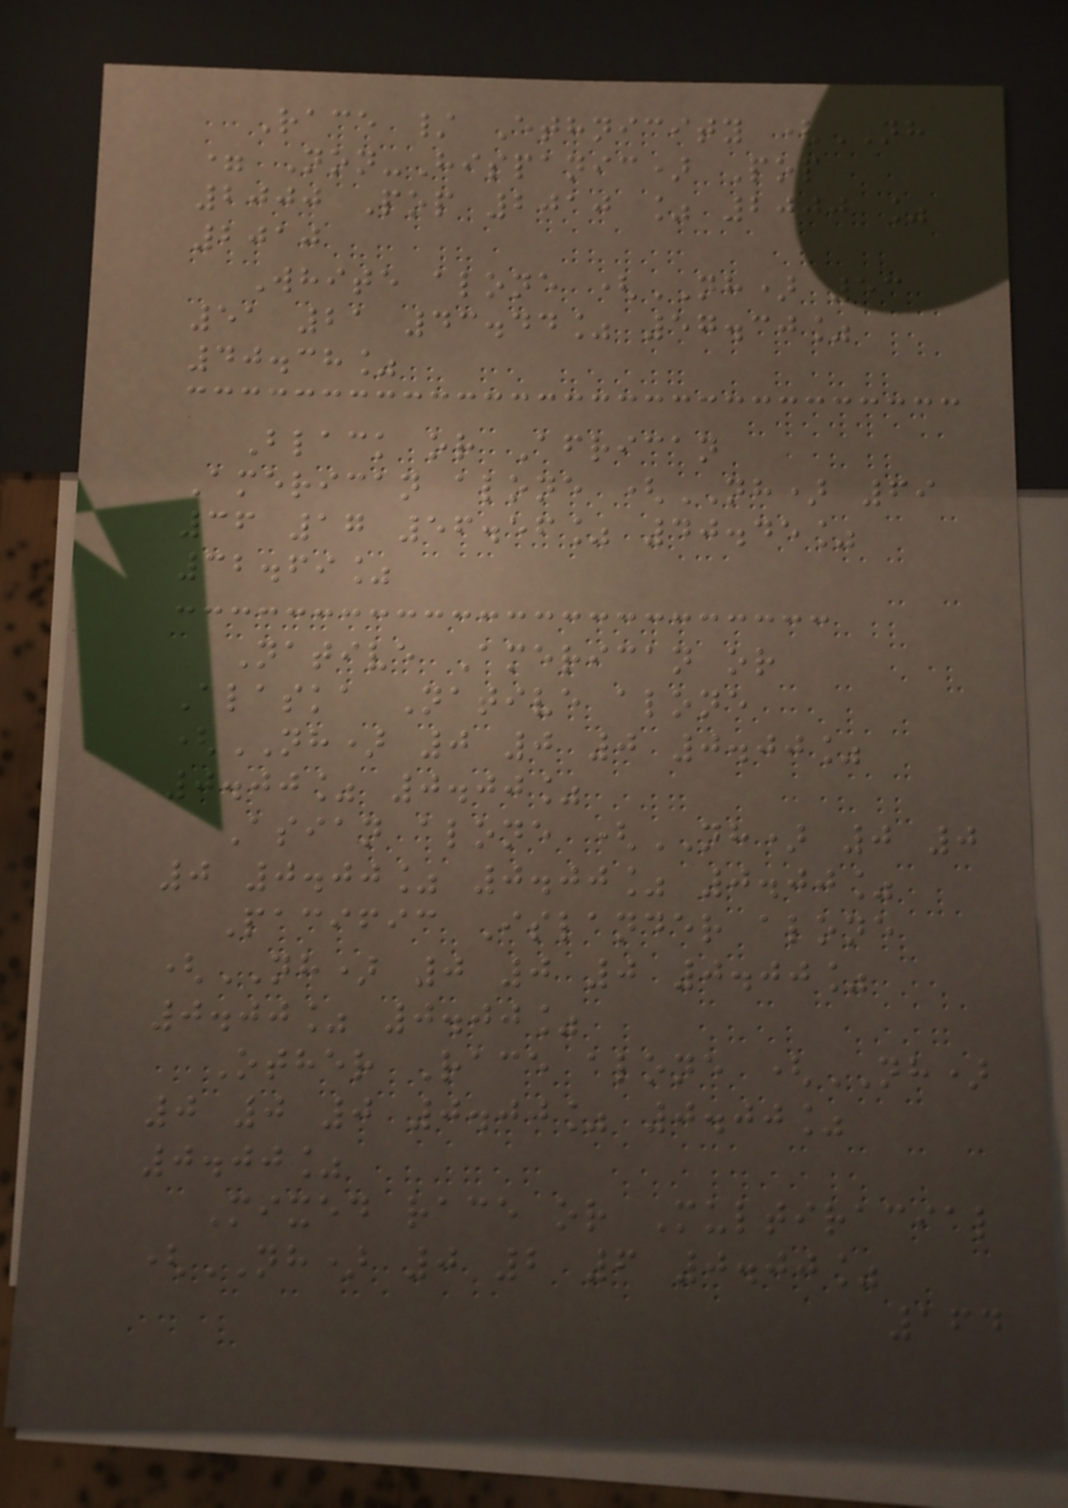Race / Ethnicity (NH
= Non-Hispanic) Pop
2000 Pop 2010 % 2000 %
2010
White alone (NH) 53
51 21 43.44% 57.30%
40.38%
Black or African
American alone (NH) 69
36 17 56.56% 40.45%
32.69%
Native American or
Alaska Native alone
(NH) 0 0 0 0.00%
0.00% 0.00%
Asian alone (NH) 0 0
0 0.00% 0.00% 0.00%
Pacific Islander alone
(NH) 0 0 0 0.00%
0.00% 0.00%
Other Race alone (NH)
0 0 0 0.00% 0.00%
0.00%
Mixed race or Multiracial
(NH) 0 2 6 0.00%
164
